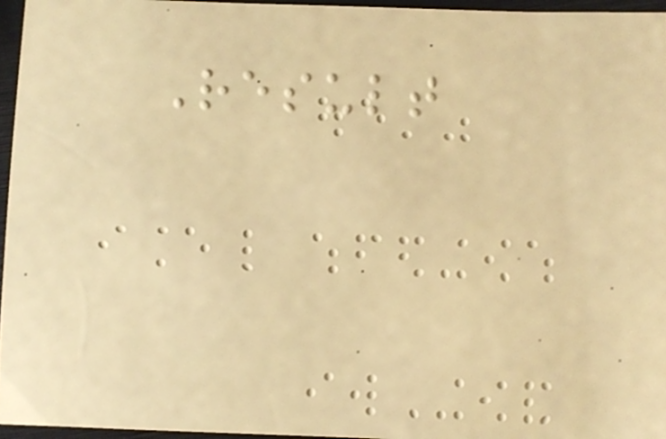Result
